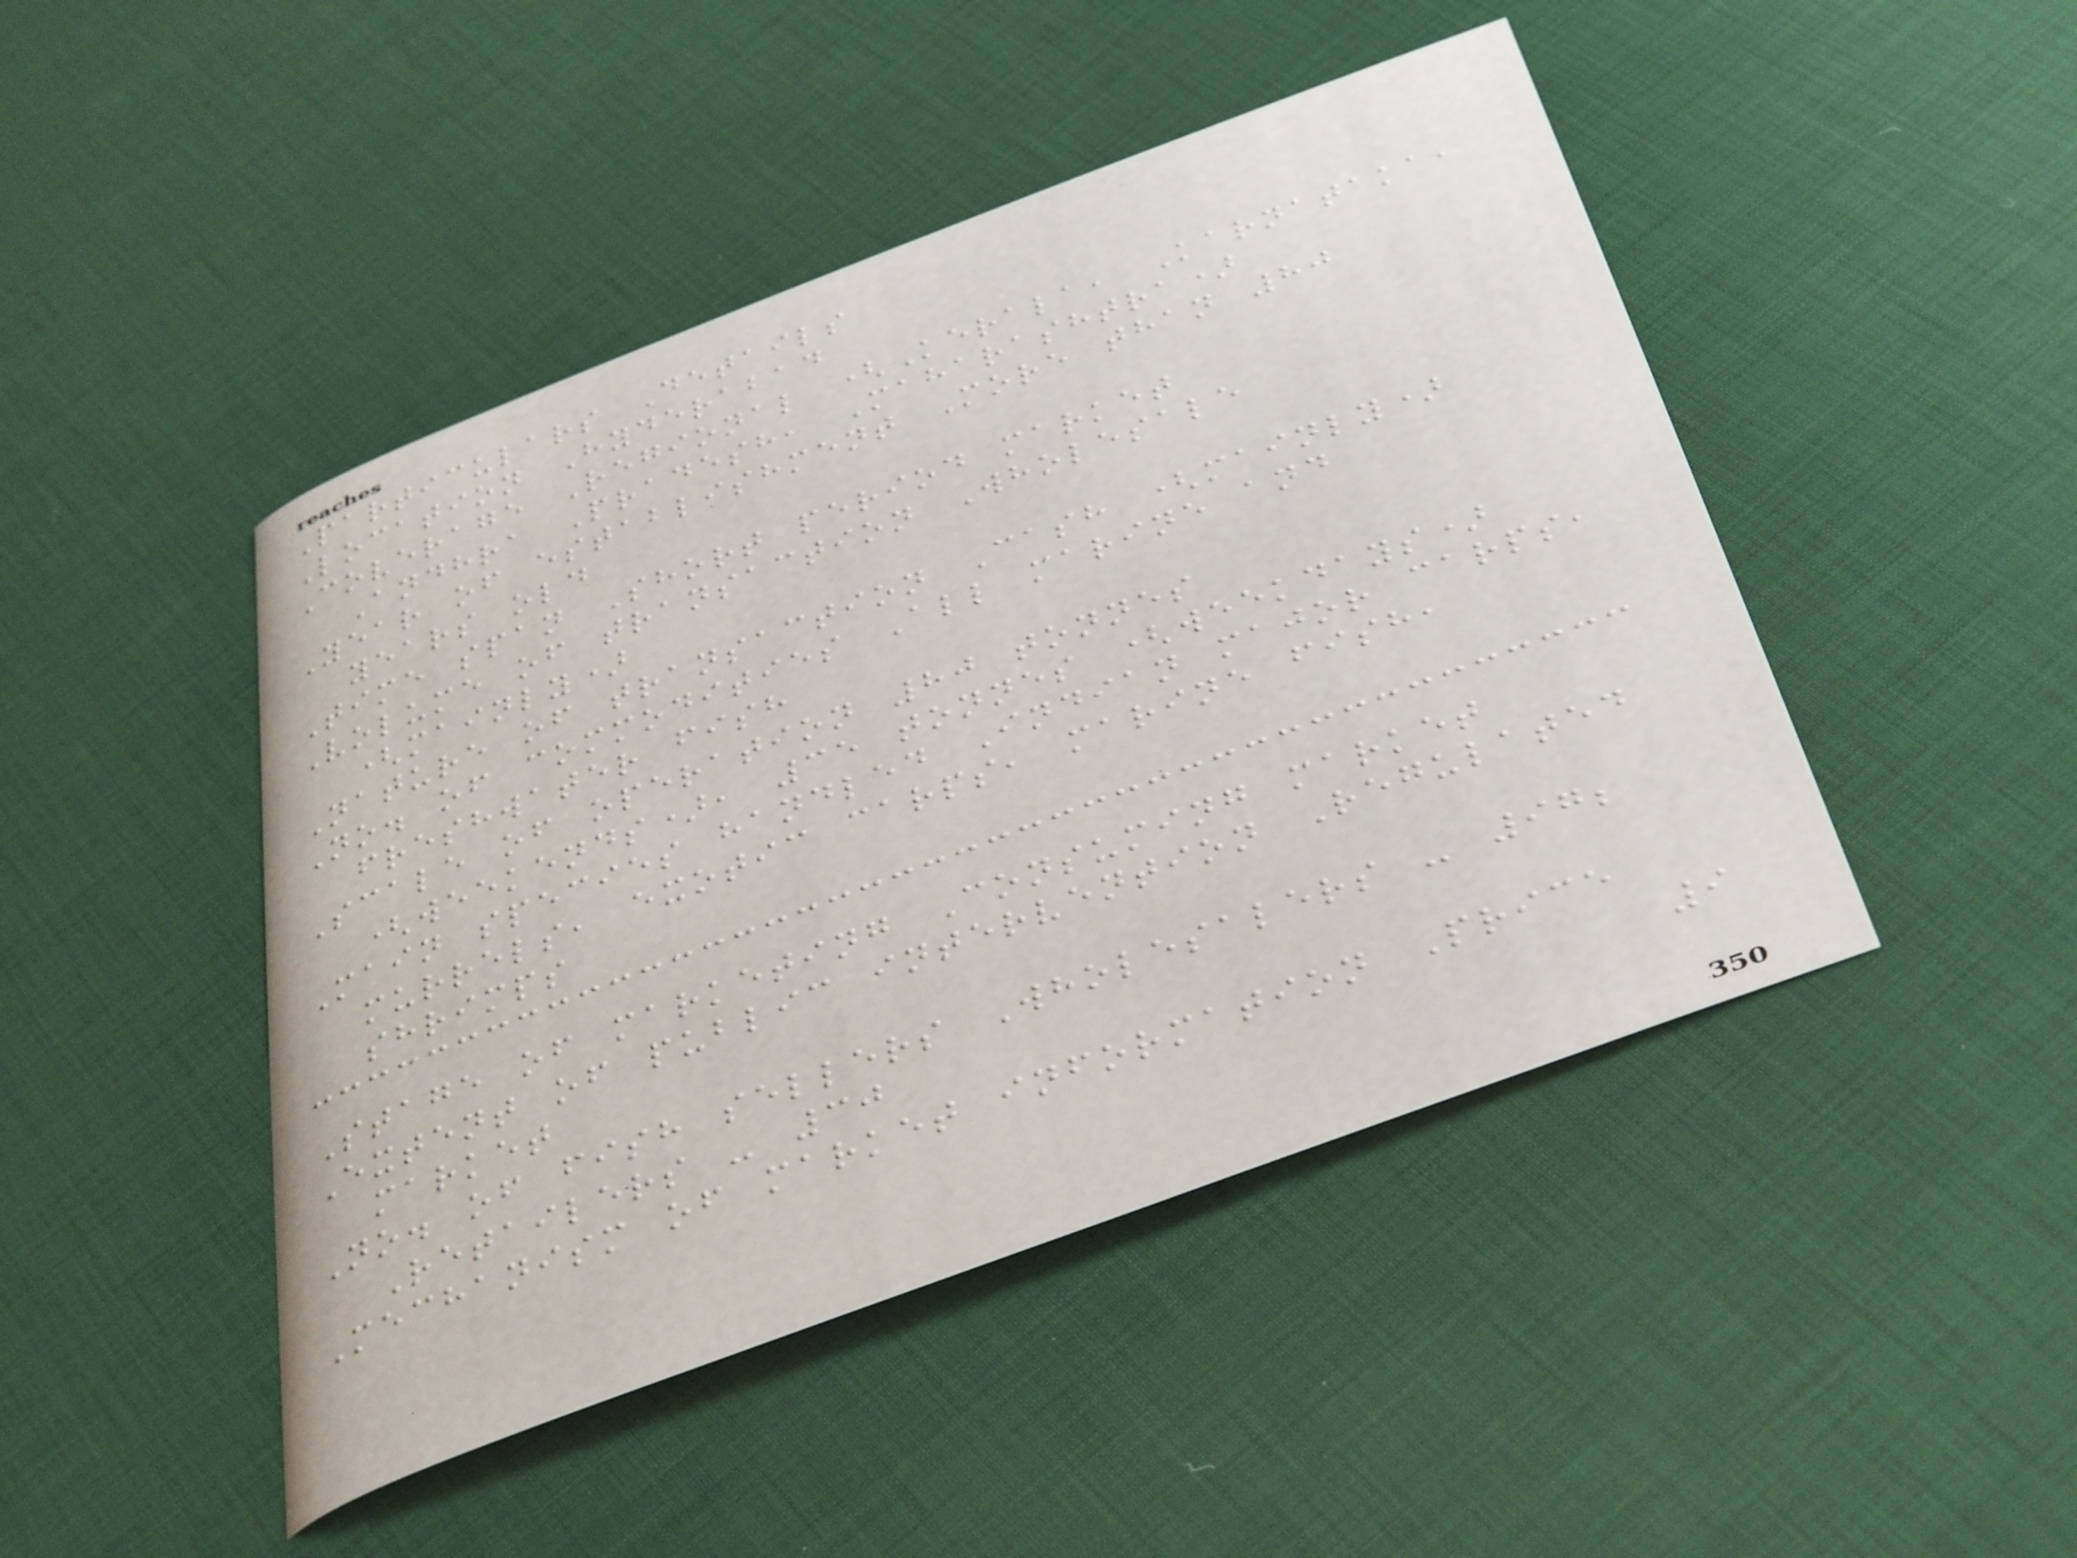Particulars Details
Location Hyderabad
Coverage Regional (Kerala, Karnataka,
Andhra Pradesh, Maharashtra)
Year of establishment More than 80
years old
Time span Short period market
Volume of transaction Wholesale
(mainly)
Nature of transaction Cash (mainly)
No. of commodities All marine and
freshwater fish
Scale of operation 80 tonnes
(weekends), 35 tonnes (weekdays)
Main species handled Indian major carps,
murrels, exotic carps, marine fish,
shrimps
Stage of marketing Consuming market
Extent of public intervention Regulated
market
No. of fish sellers Wholesalers - 97;
Retailers - 30
Mechanism of market information Price
9
